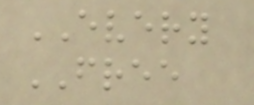EVERY
FREE
